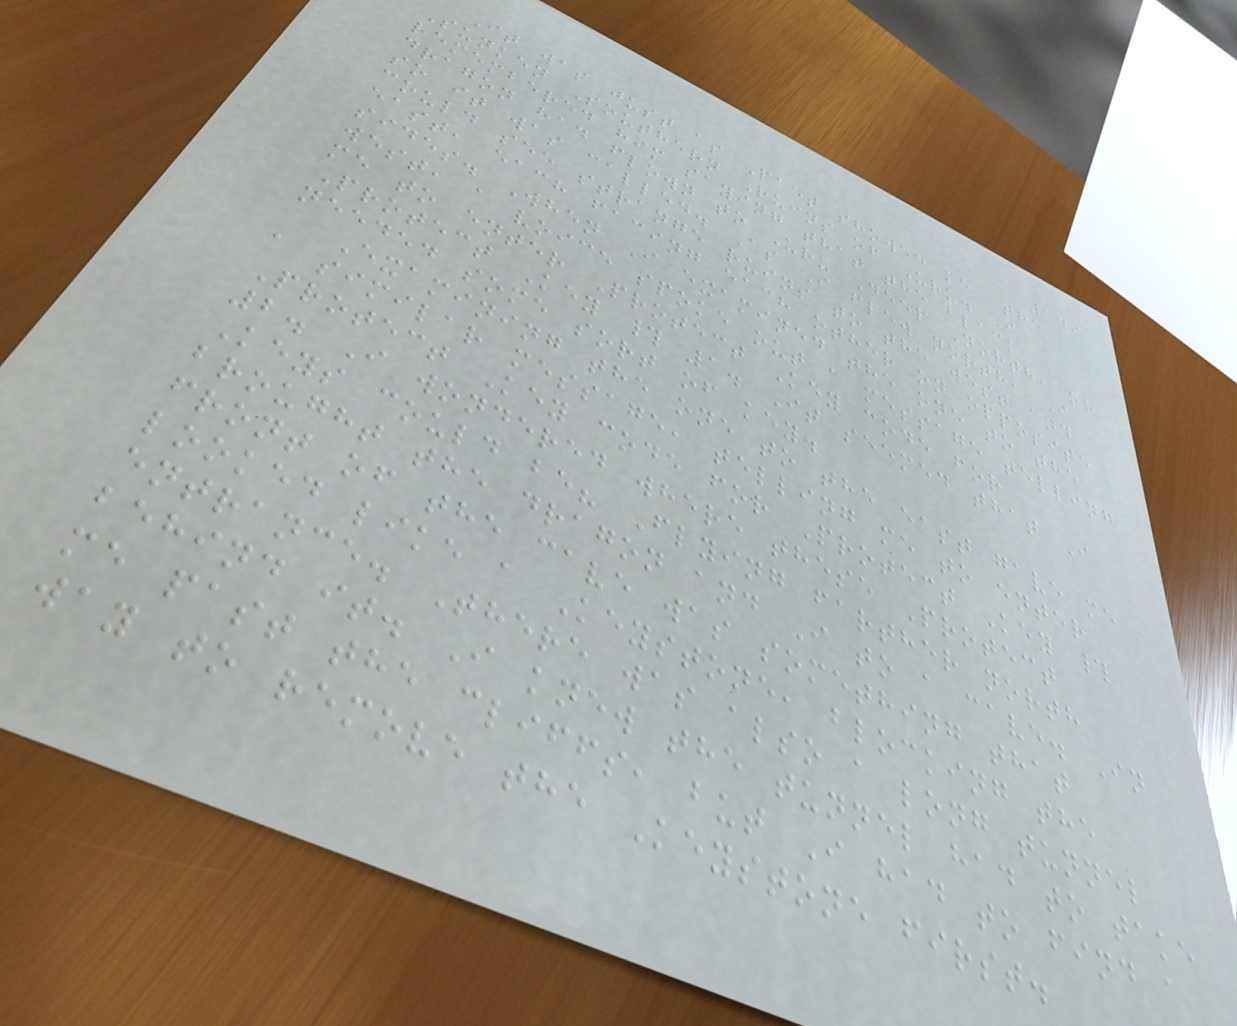149
It was just as Paet showed me, the
Sunken Southern Ruins of Uru. I
remembered him saying that the black
dragon had flown to Uru Deep North, or
so it was called. As I flew north, I
could see strange ruins to the west and
east, each facing each other on opposite
sides. When I examined the one to the
west, a voice spoke out a message telling
me to enter Protect Key code for
Protect Key # 1. It seemed that I
needed some sort of key.
Examining the one to the east gave me
a similar message, telling me to enter
Protect Key code for Protect Key #
2. I wondered where these Protect
Keys could be? Flying farther north
brought the dragon and I to a cave. In
front of the cave was something that
looked like a Keystone, blocking the
entrance. There was also a long tunnel
behind it. I knew the tunnel had to take
me past the cliffs, but I had to find a
way to remove the Keystone first.
